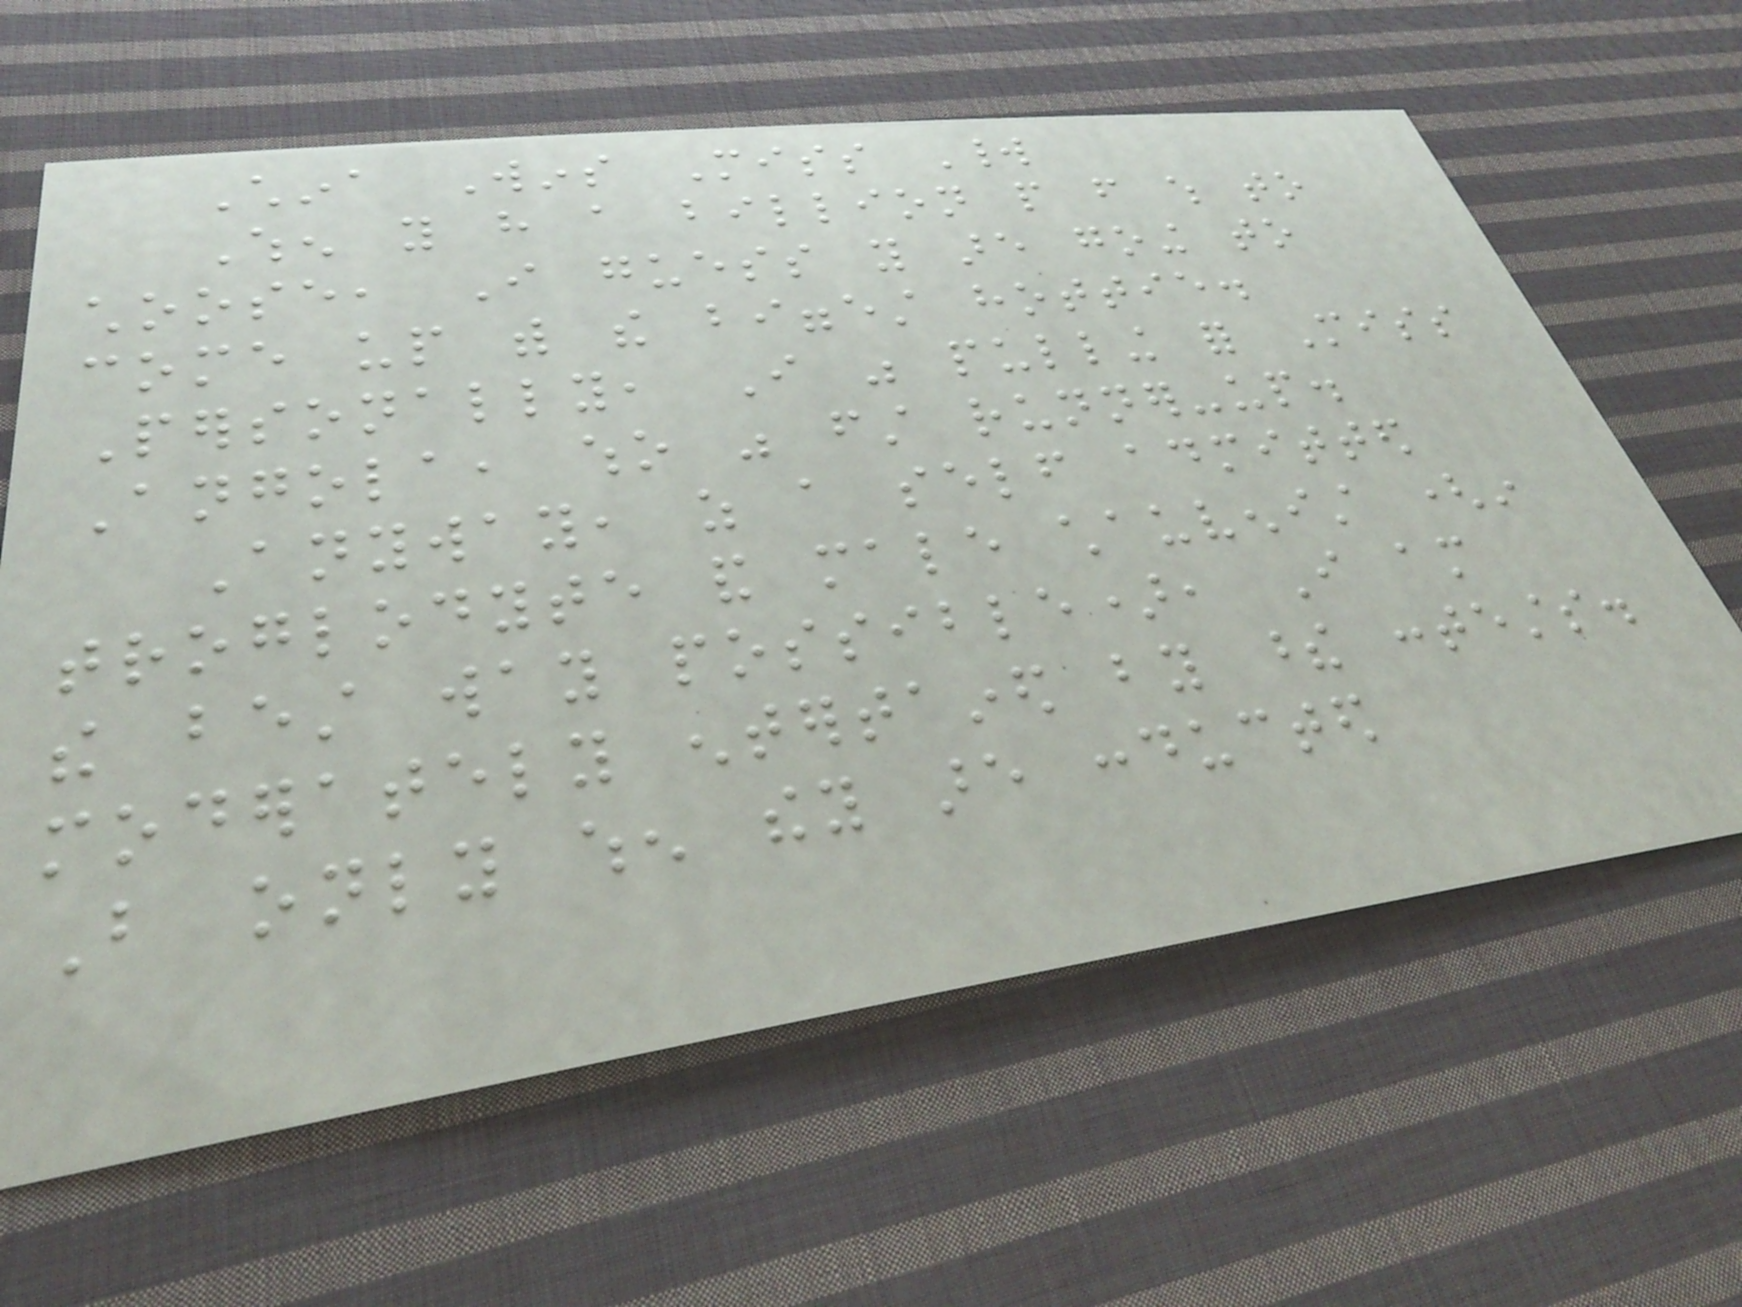China Wins Miss World
When you have a billion people from which to
choose, I guess you are going to
come up with the biggest hottie.
Personally, I was pulling for Miss
Angola, who was first runner-up.
Anyway, as a self admitted
troglodyte and male chauvenist (in
the best way possible), I am
moderately entertained by these contests.
But only when they are conducted
